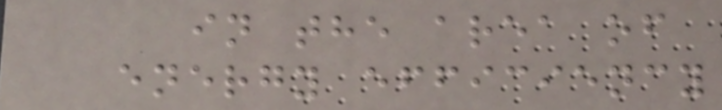in the area of
energy efficiency
